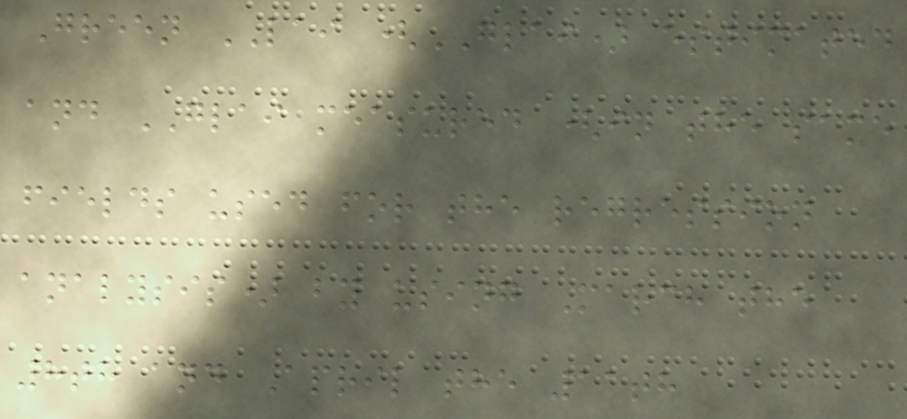Green LAI (GLAI) estimated
and GLAI measured (in the same
fields used for the regression
analysis) by using March the
8th and April the 11th
